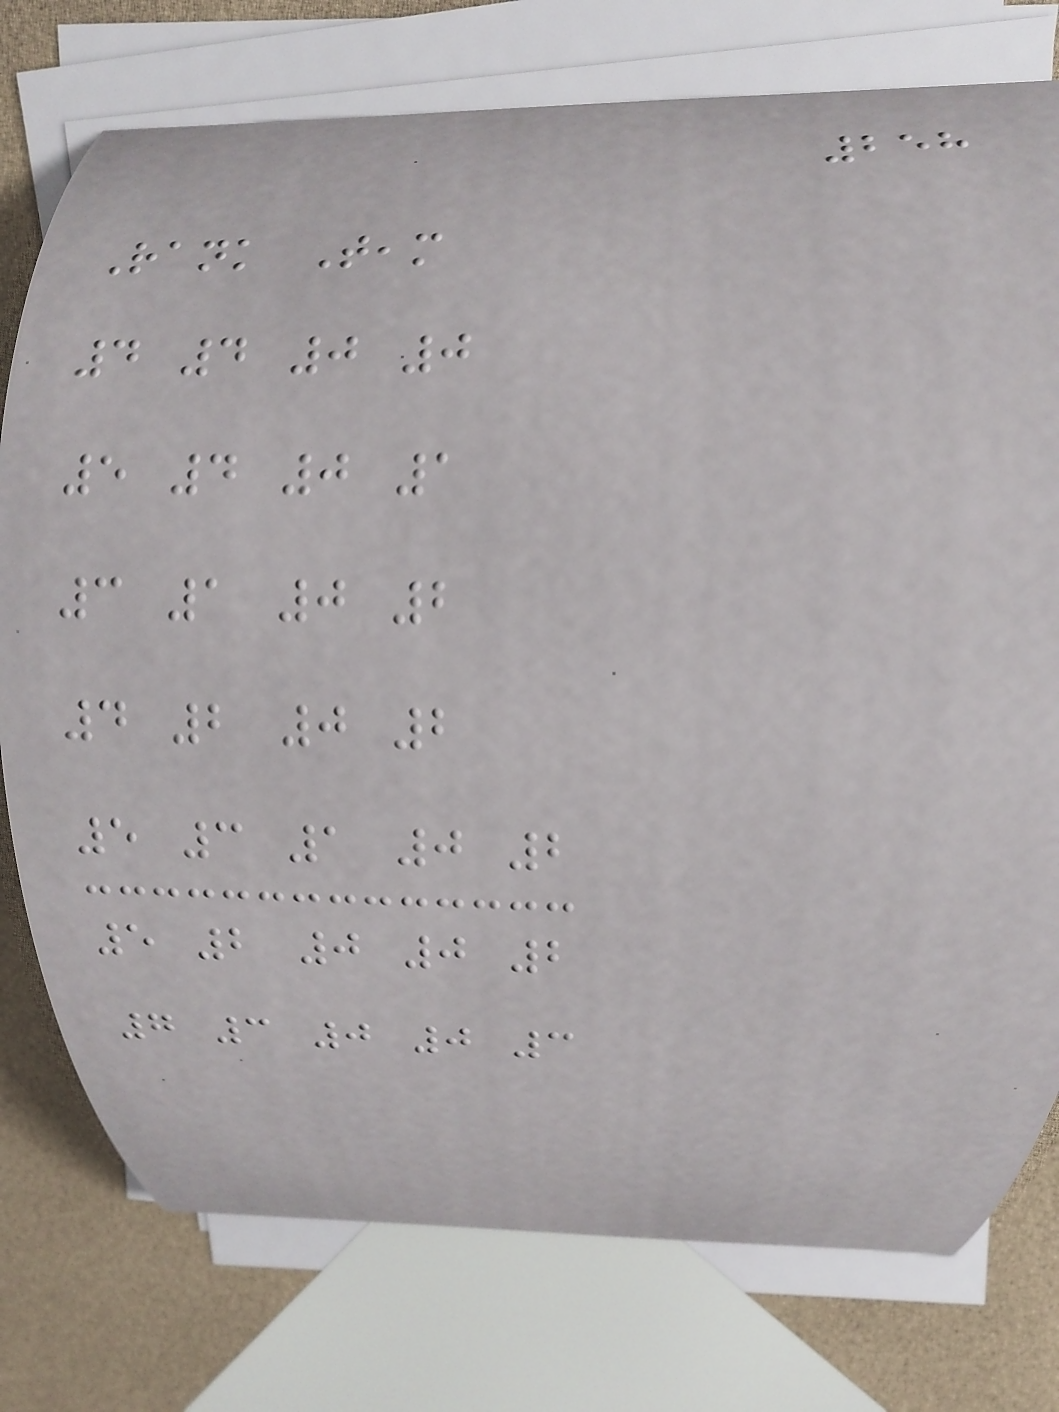258
Rank Team
4 4 0 0
5 4 0 1
3 1 0 2
4 2 0 2
5 3 1 0 2
5 2 0 0 2
7 3 0 0 3
